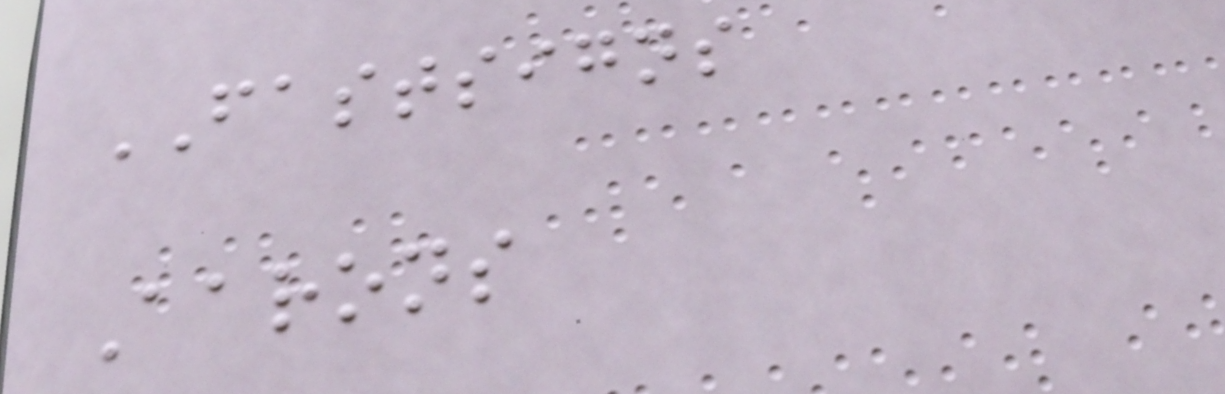FASTSIGNS
Aarons
